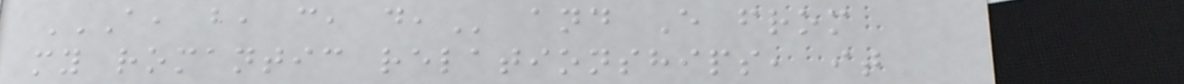A, B, C, D, and E from
my romantic relationships, it
